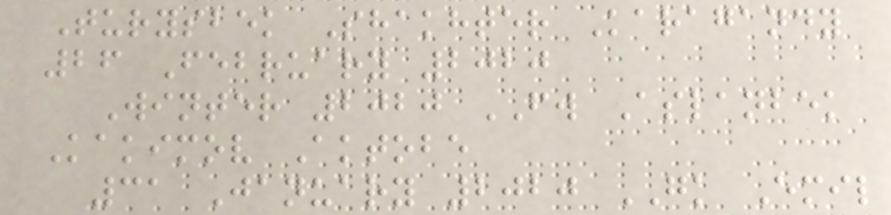Turysbek Shakhter Karagandy
26 February 2020
Winter 2020 FW Aslanbek
Kakimov Aktobe
31 January 2020 GK Emil
